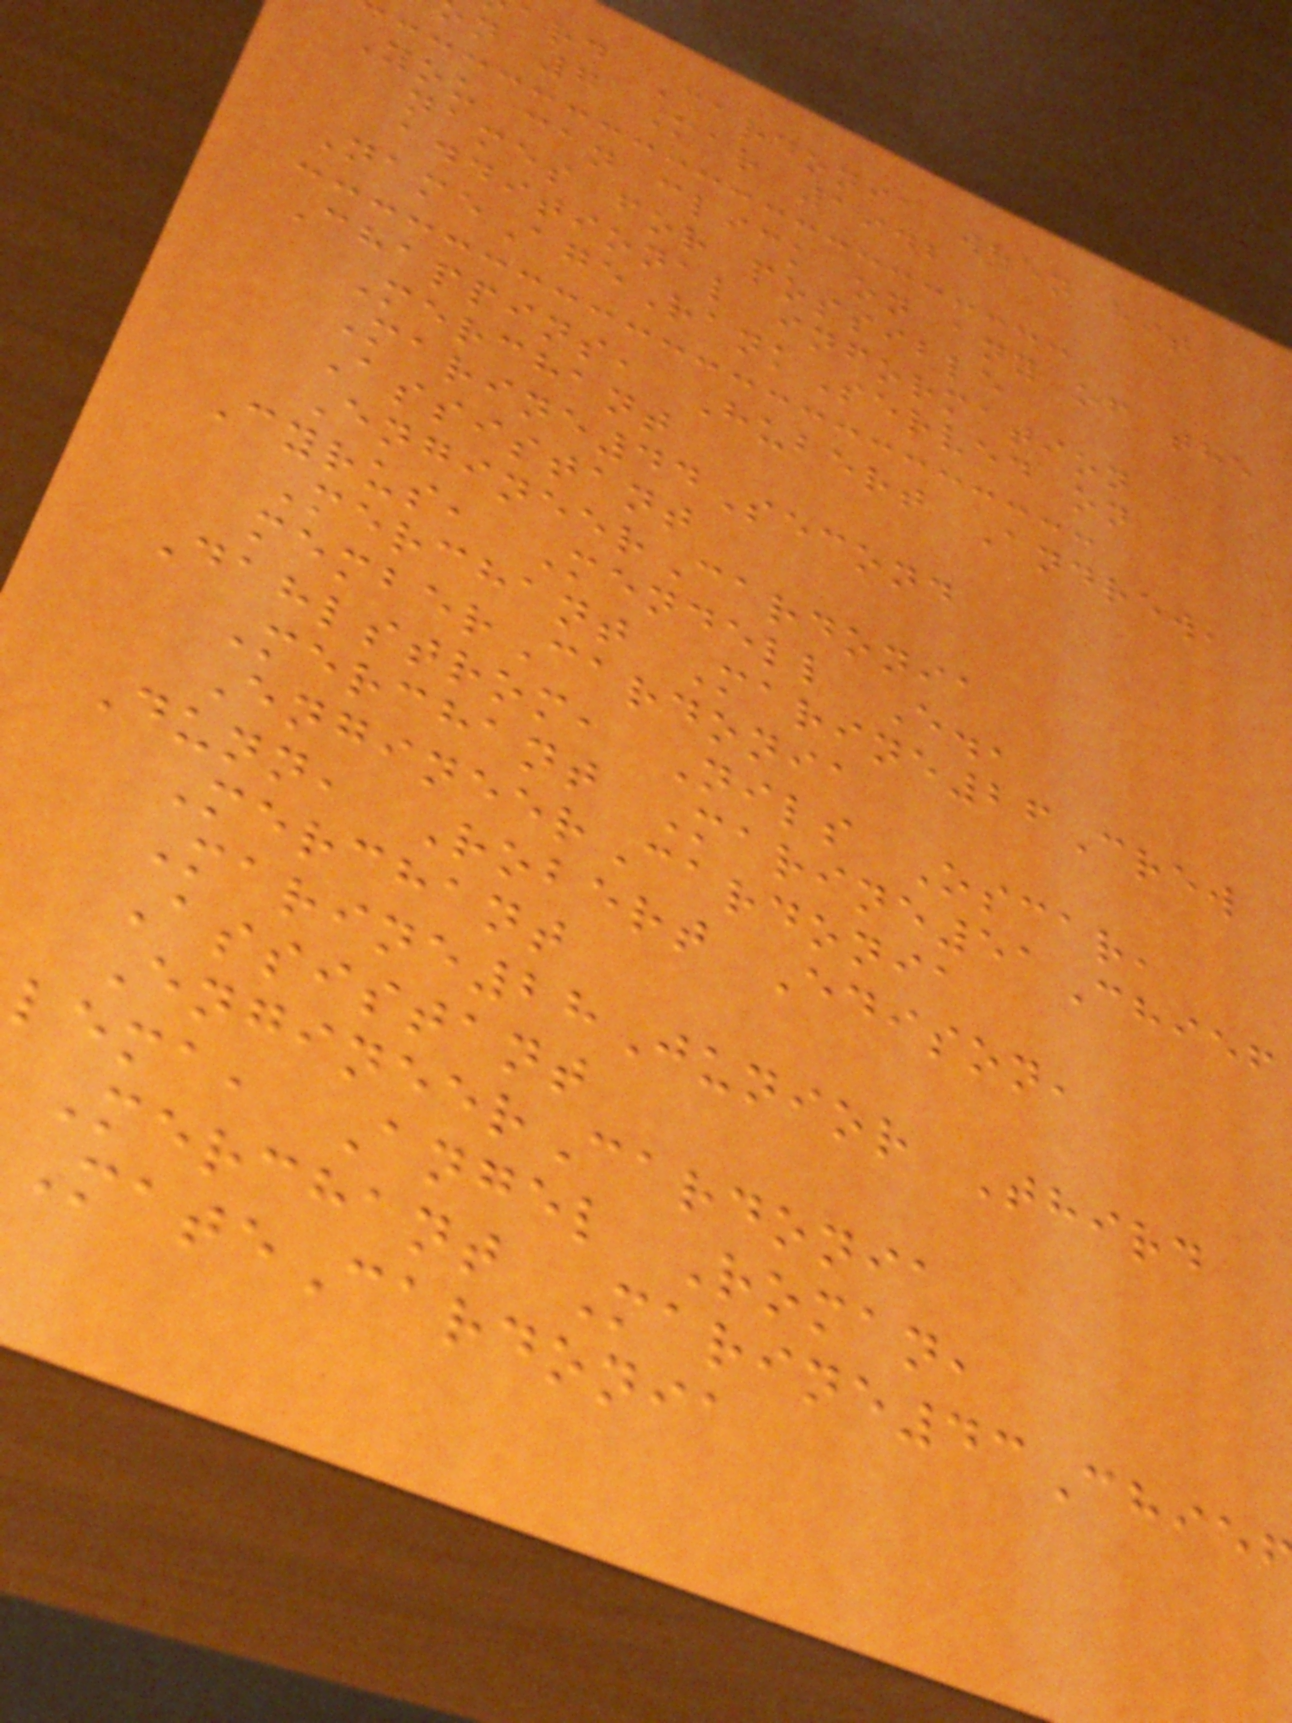ard Cardonia when hit
n 7 Mar 1942
You can click on any of the
names for possible
additional information
NameAgeRankServed on
Chappins, Hubert Andrew,
Merchant
Marine44Second
Assistant
EngineerCardonia
Cyrus, Mendell E.,
Merchant Marine26Crew
memberCardonia
Dahlstrom, Nils Oscar,
Merchant Marine51Chief
EngineerCardonia
Dunn, Robert Edison,
Merchant
Marine28Junior Third
Assistant
EngineerCardonia
lema, Angel Roman,
Merchant Marine43Chie
MateCardonia
